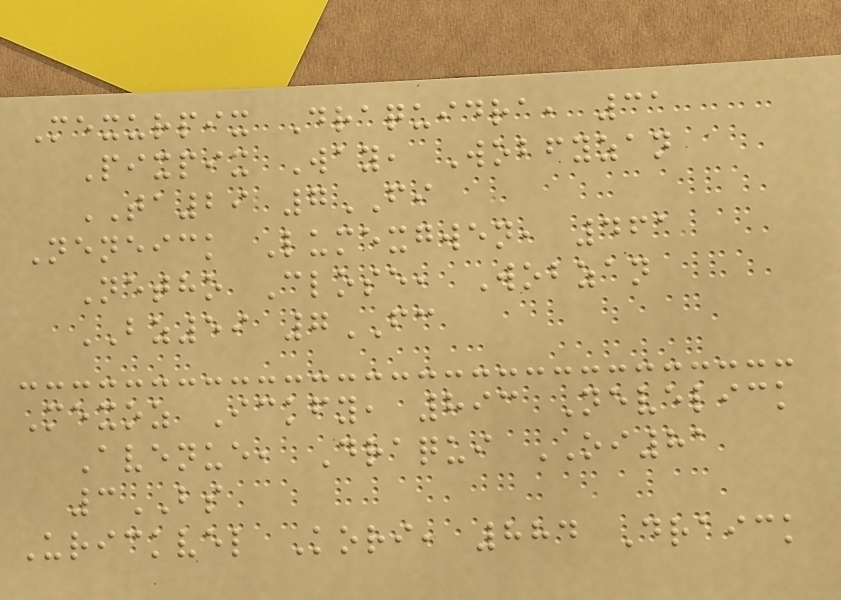Mexurpix Draquidra, 31
Pixpix Way, Wobfyzan
TA29 7FI
Neneick Lumexgwen, 461
Netho Close, Wobzan
BZ59 7FC
Mexoz Ickfy, 893 Nevelick
Avenue, Draqui OI81
3BS
Urickvel Kori, 884 Draick
